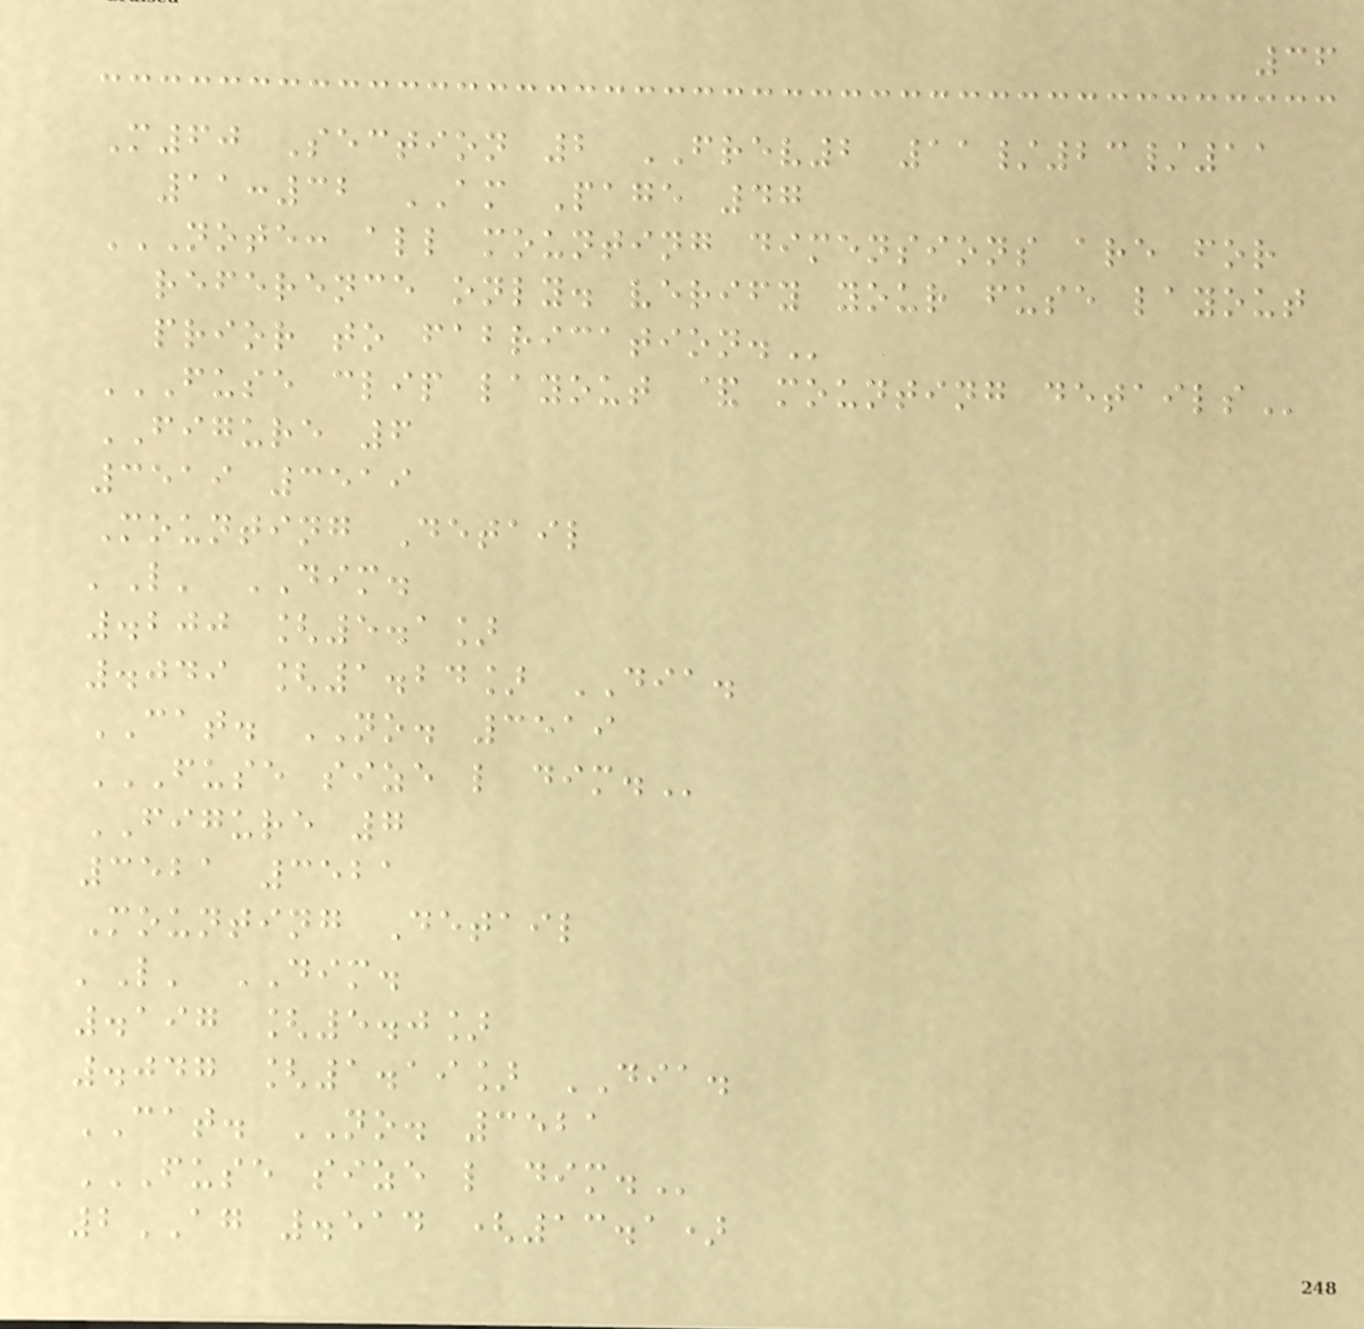36
M60 Section 2 FREV2 11/23/11
11:32 AM Page 47
NOTE: ALL MOUNTING DIMENSIONS ARE FOR
REFERENCE ONLY. VERIFY YOUR FUSE LAYOUT
PRIOR TO FABRICATION.
FUSE CLIP LAYOUT & MOUNTING DETAILS
FIGURE 6
3519 3519
Mounting Detail
'L' DIM.
.200 [5.1]
.049 [1.24] DIA.
CAT. NO. 3519
FUSE SIZE L DIM.
FIGURE 7
3521 3521
Mounting Detail
'L' DIM.
.197 [5.0]
.047 [1.19] DIA.
CAT. NO. 3521
FUSE SIZE L DIM.
2AG .514 (13.1)
